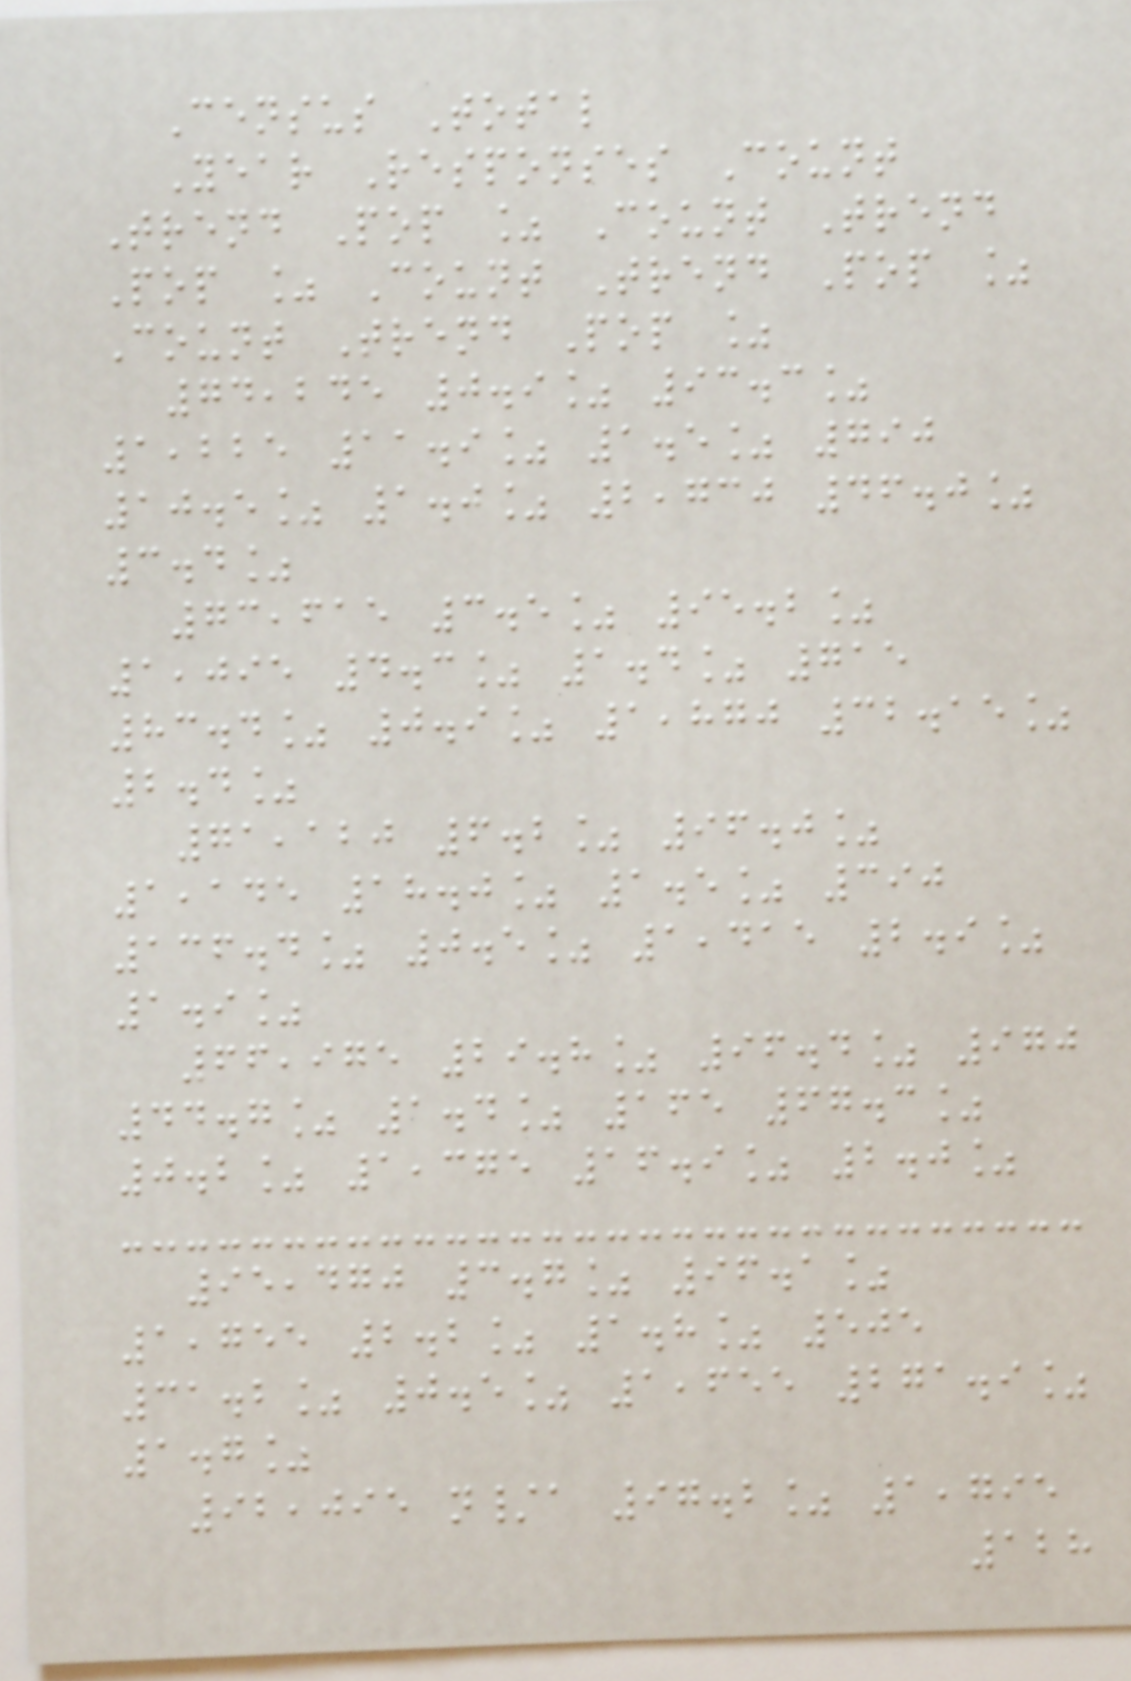Census Total
Year Responses Count
Trend Pop % Count Trend
Pop % Count Trend Pop %
Count Trend Pop %
74,245 0.9% 93.3%
1,225 11.9% 1.5% 790
10.5% 1.0% 2,730 46.0%
3.4%
73,615 3.5% 95.2%
1,095 4.3% 1.4% 715
83.4% 0.9% 1,870 32.15%
2.4%
71,120 6.2% 96.0%
1,145 18.0% 1.5% 390
136.4% 0.5% 1,415 2.9%
1.9%
66,975 29.8% 96.4% 970
44.7% 1.4% 165 67.3%
0.2% 1,375 16.9% 2.0%
95,470 3.7% 96.1%
1,755 2.2% 1.8% 505
31.2% 0.5% 1,655 271.9%
1.7%
92,095 n/a 97.2% 1,795
128
